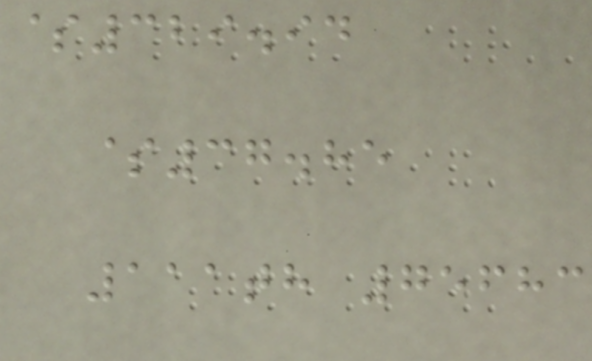$329.94
$37.85
111th 75683
